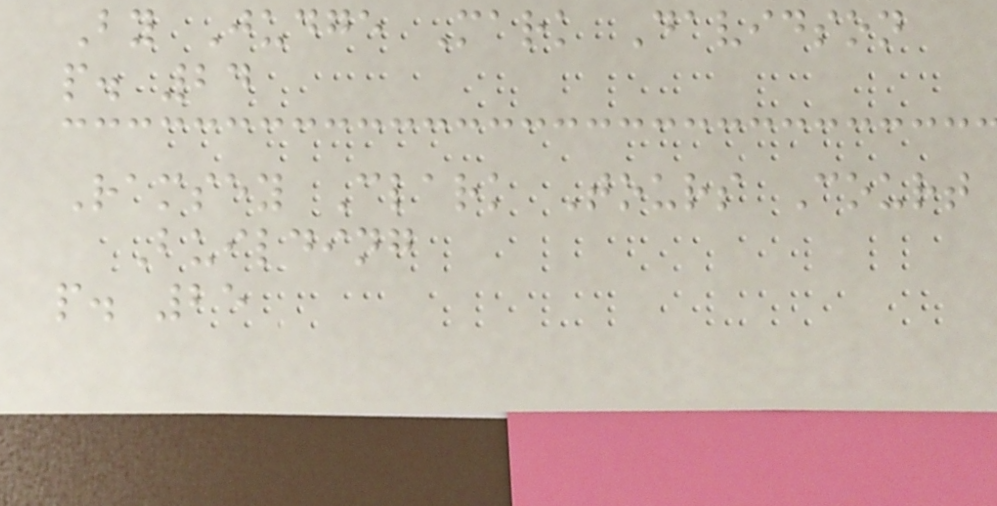By Judge Mark Davidson
p. 24
Ramsey Clark Tours Court
Building
p. 25
